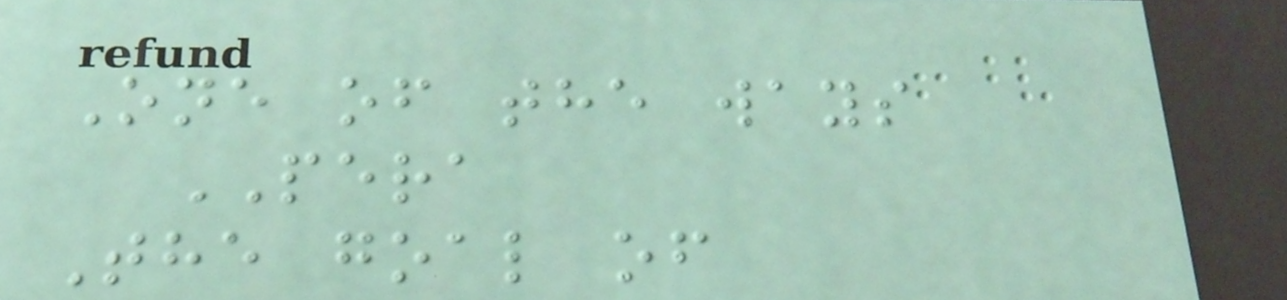One of the ways
PERA
The goal of
